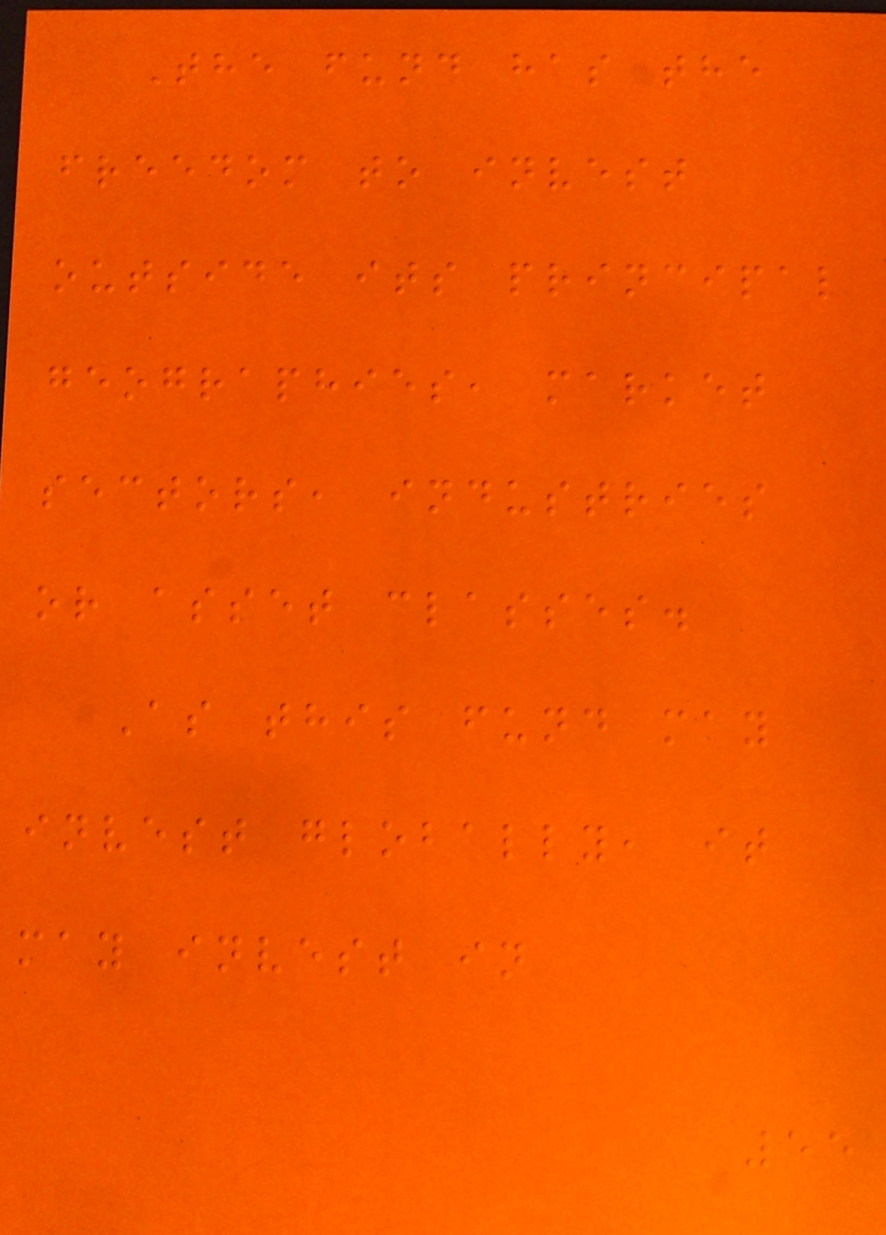The fund has the
freedom to invest
outside its principal
geographies, market
sectors, industries
or asset classes.
As this fund may
invest globally, it
may invest in
55
